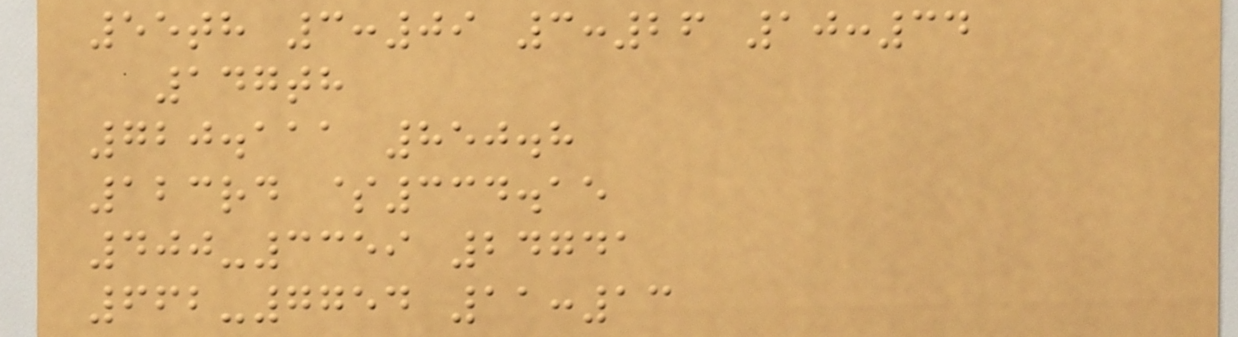55th 3:09 3:26 10:34
147th
720.111 850.8
123rd $334.15
400-3359 24741
662-7754 11:13
